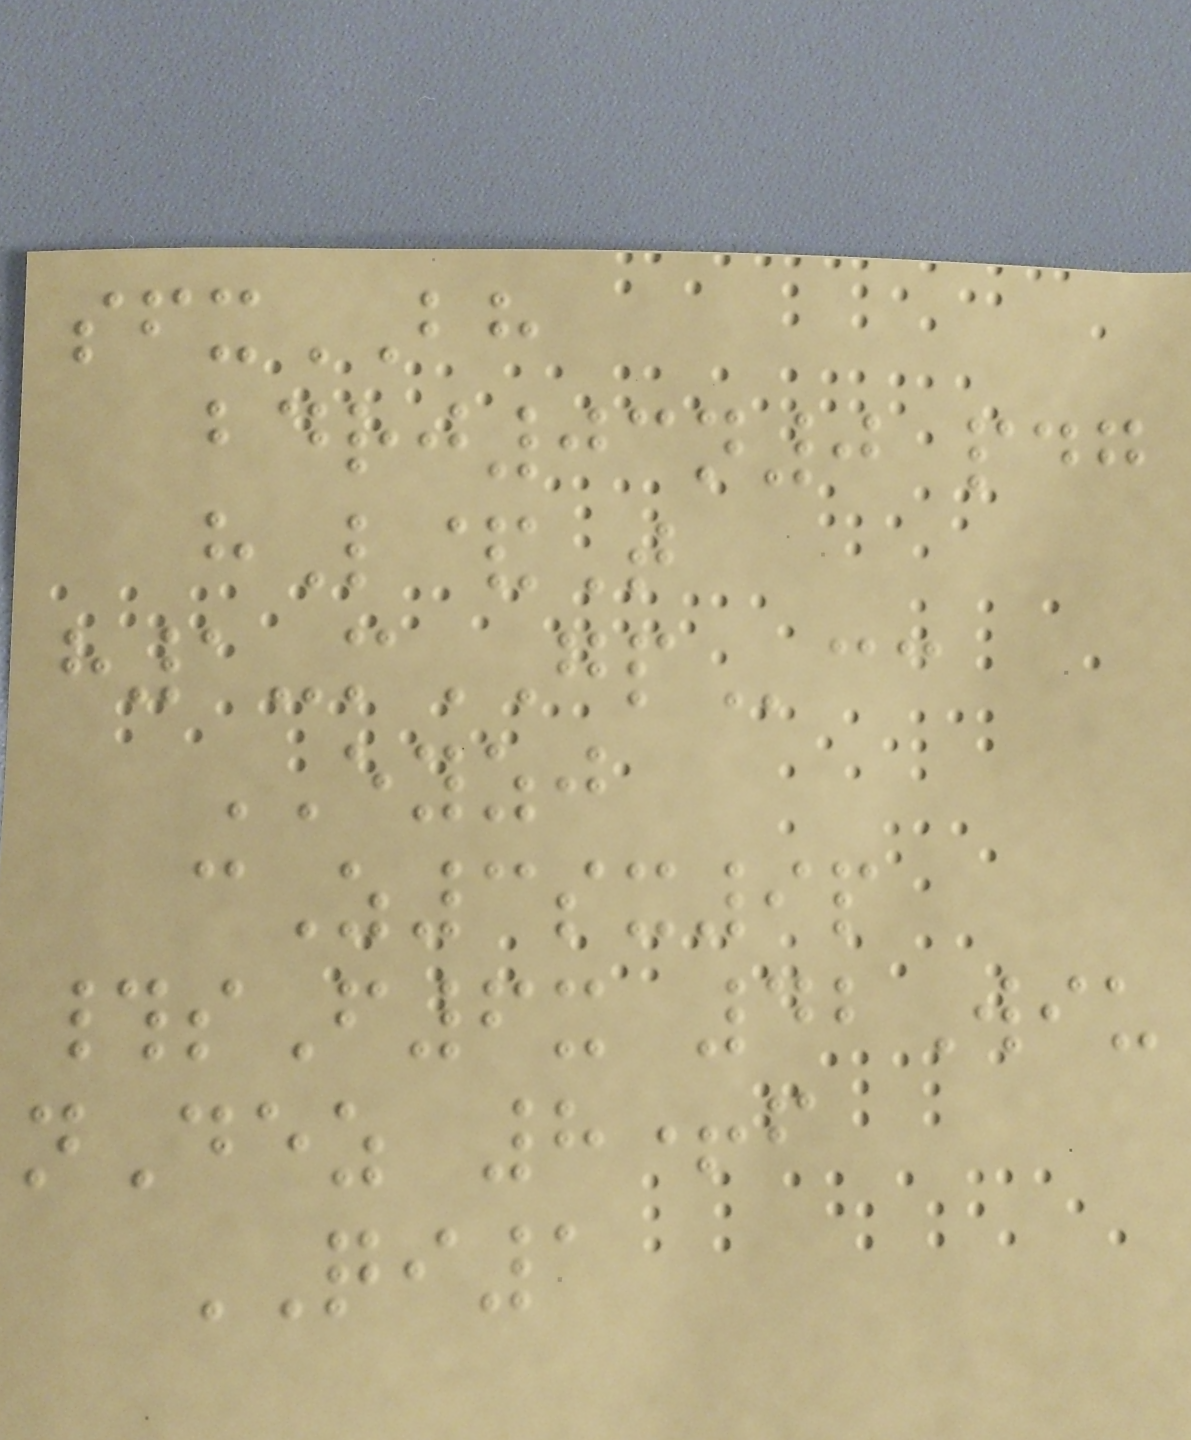sfxBH
bdrj03n0 pdg
hL&T
h1-mGPcc
EYZJ
cZ3sx9p
#sF6x 42Wiu
nDez 8+f
QI1
